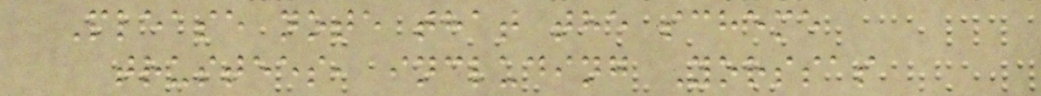Please note that the scheme
trustees, including Yorssas
